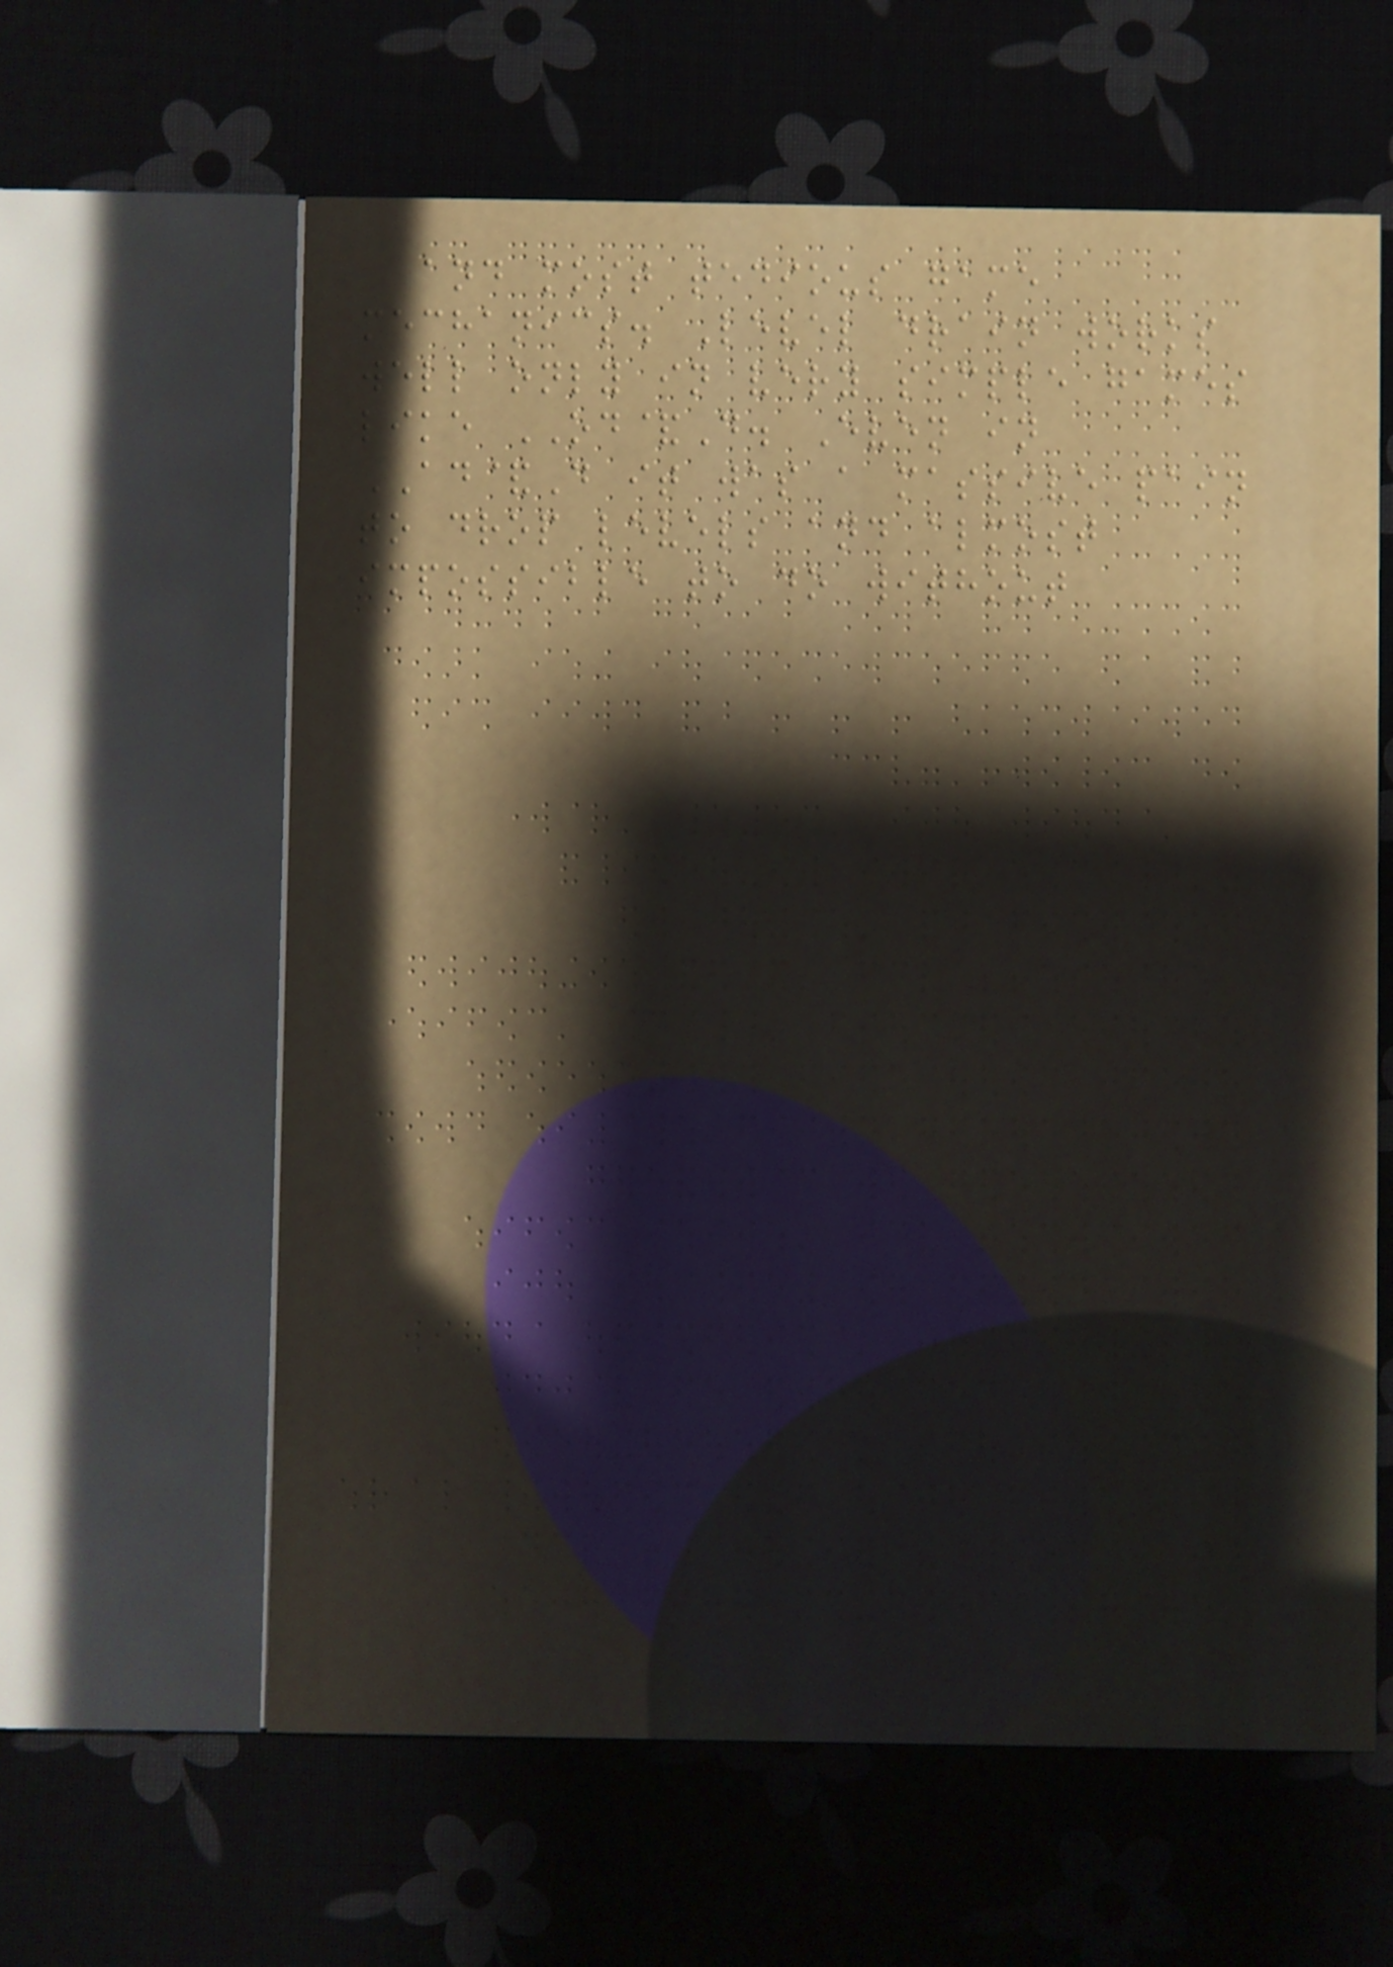and most tedious game
mechanics. Level drain works
well only in very simple games
like OD&D. Even in
AD&D it was a massive pain
to drop levels and almost
impossible to do without
